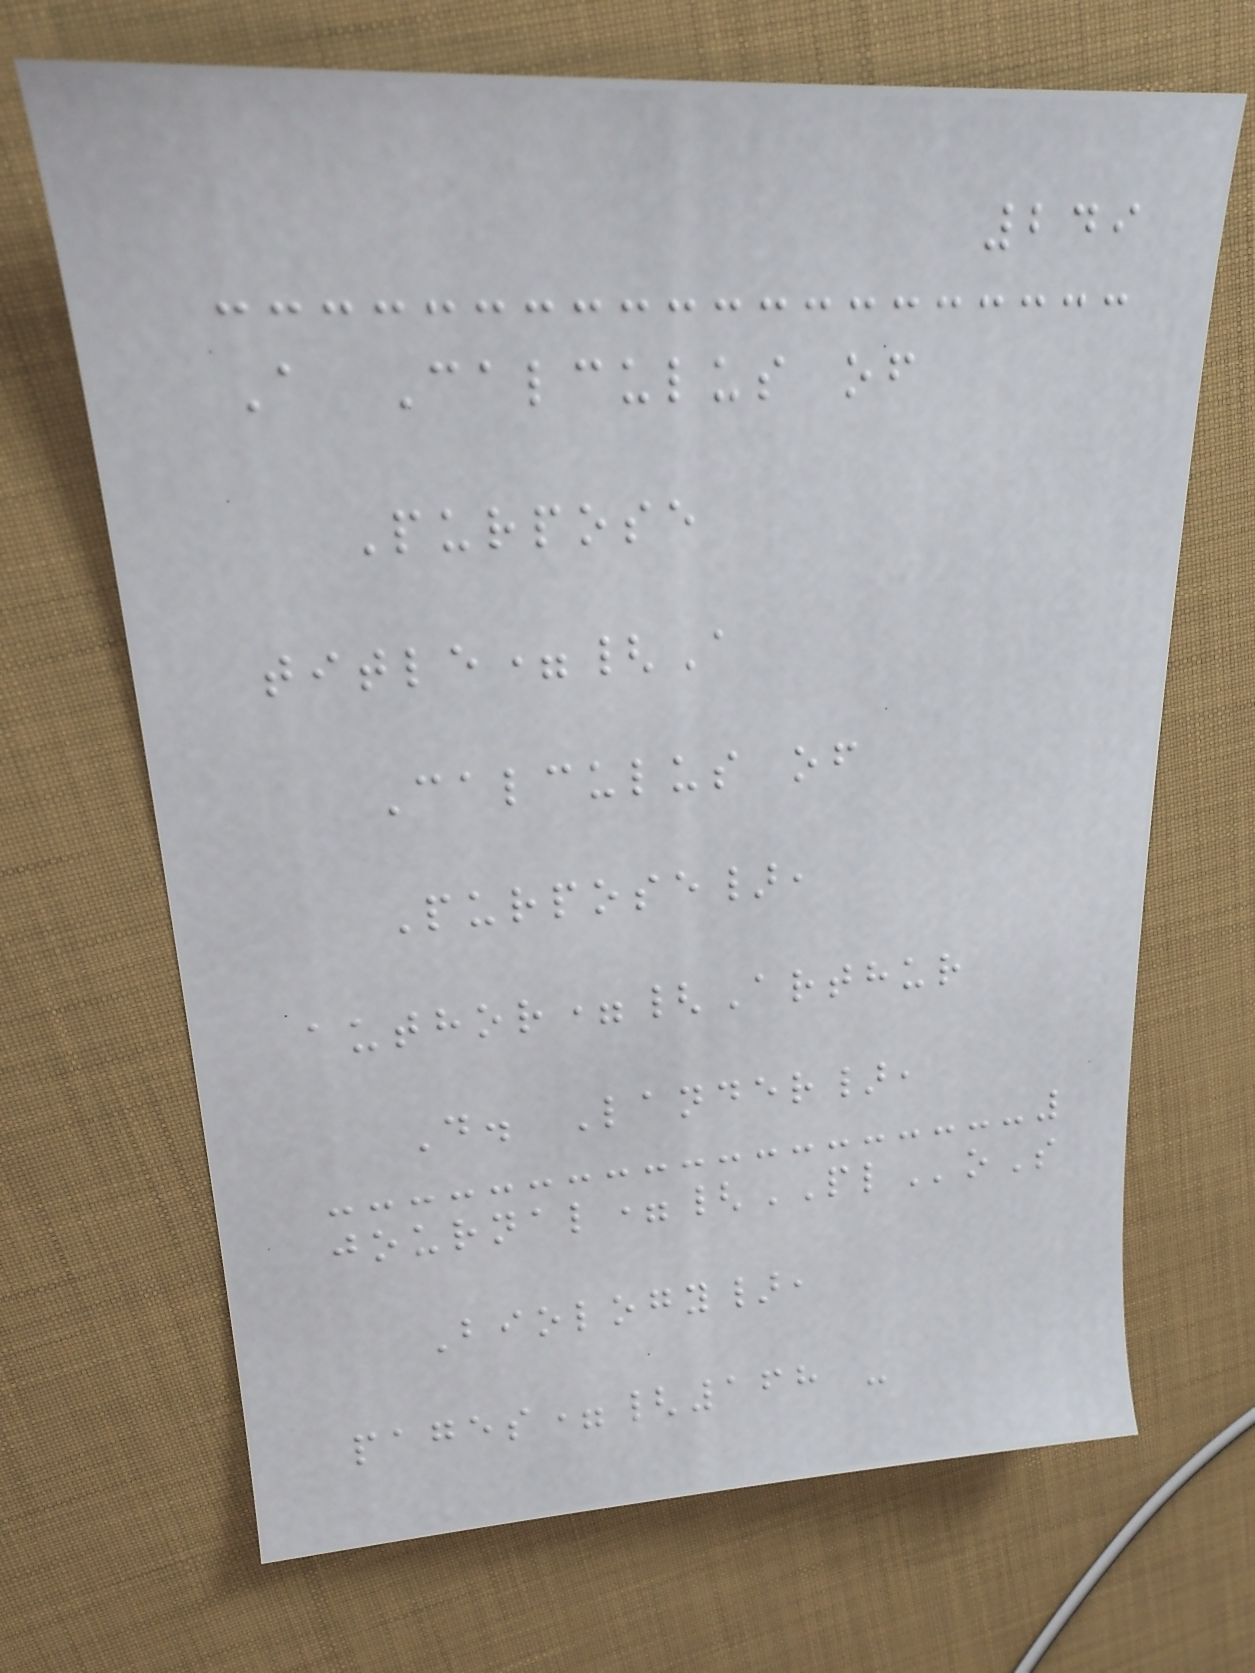249
A Calculus of
Purpose
title={A
Calculus of
Purpose},
author={Arthur
D. Lander},
journal={PLoS
Biology},
pages={168 -
